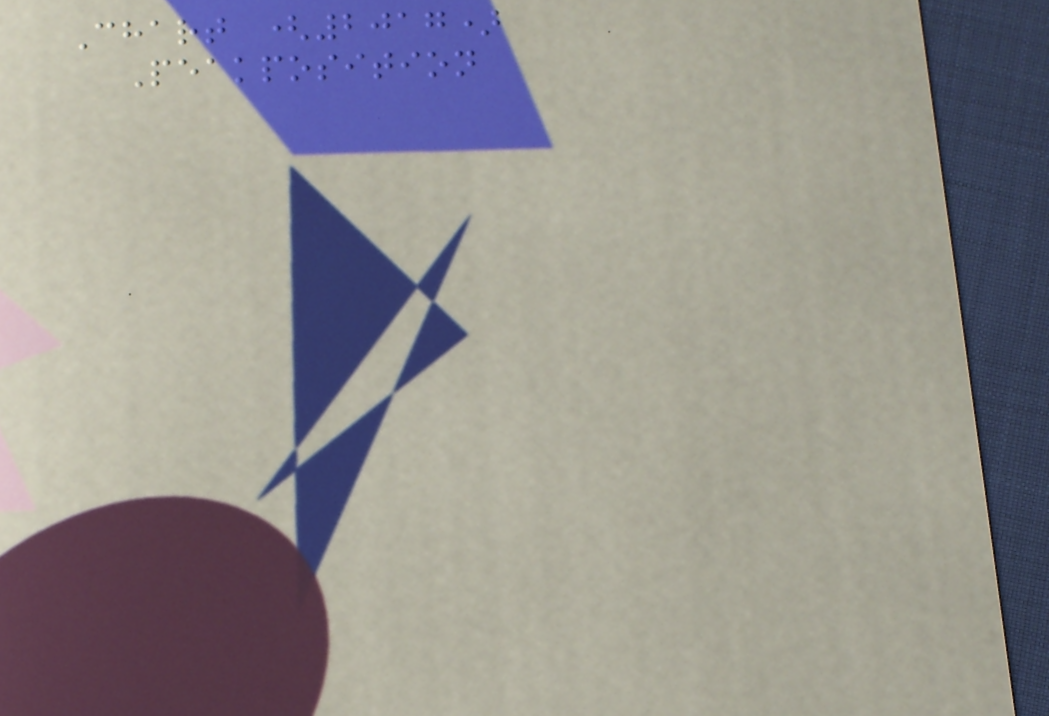Chart (2017)
Peakposition
